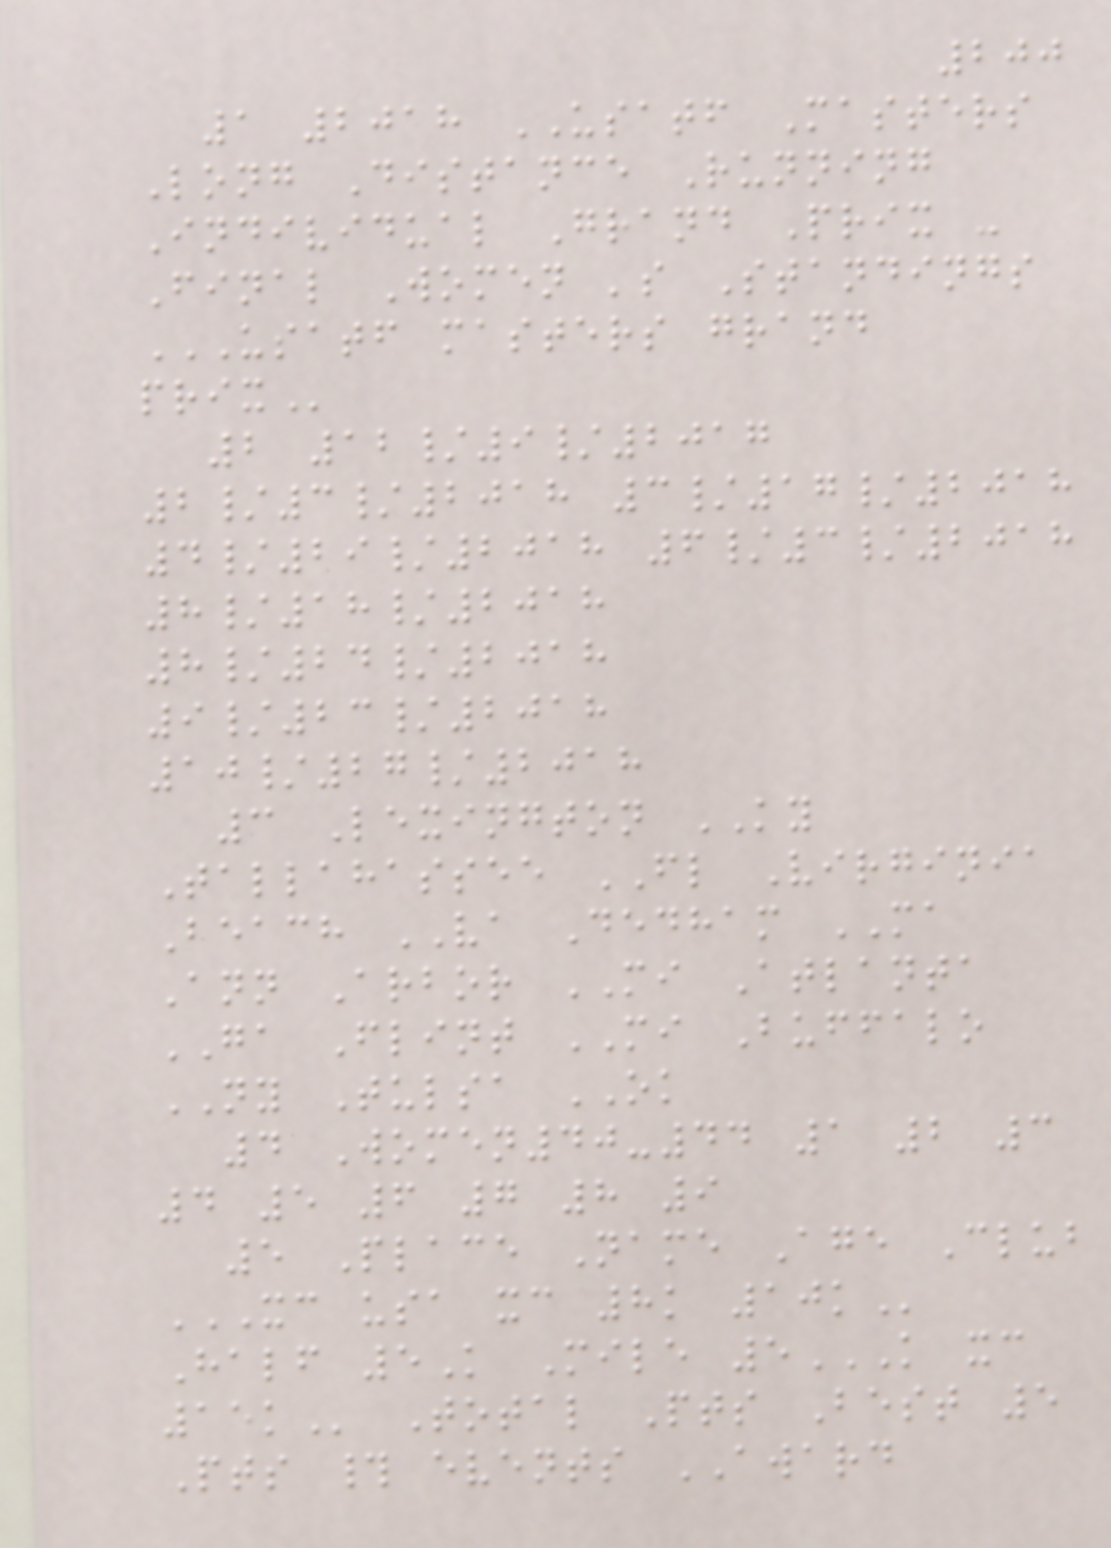200
1 2018 USATF Masters
Long Distance Running
Individual Grand Prix -
Final Women 's Standings
USATF MASTERS GRAND
PRIX
2 12/9/2017
2/3/2018 3/17/2018
4/29/2018 6/3/2018
8/18/2018
8/24/2018
9/23/2018
10/27/2018
3 Lexington KY
Tallahassee FL Virginia
Beach VA Dedham MA
Ann Arbor MI Atlanta
GA Flint MI Buffalo
NY Tulsa OK
4 Women40-44 1 2 3
4 5 6 7 8 9
5 Place Name Age Club
XC USA XC 8K 10K
Half 5K Mile 5K XC
15K Total Pts Best 5
Pts # events AWARD
